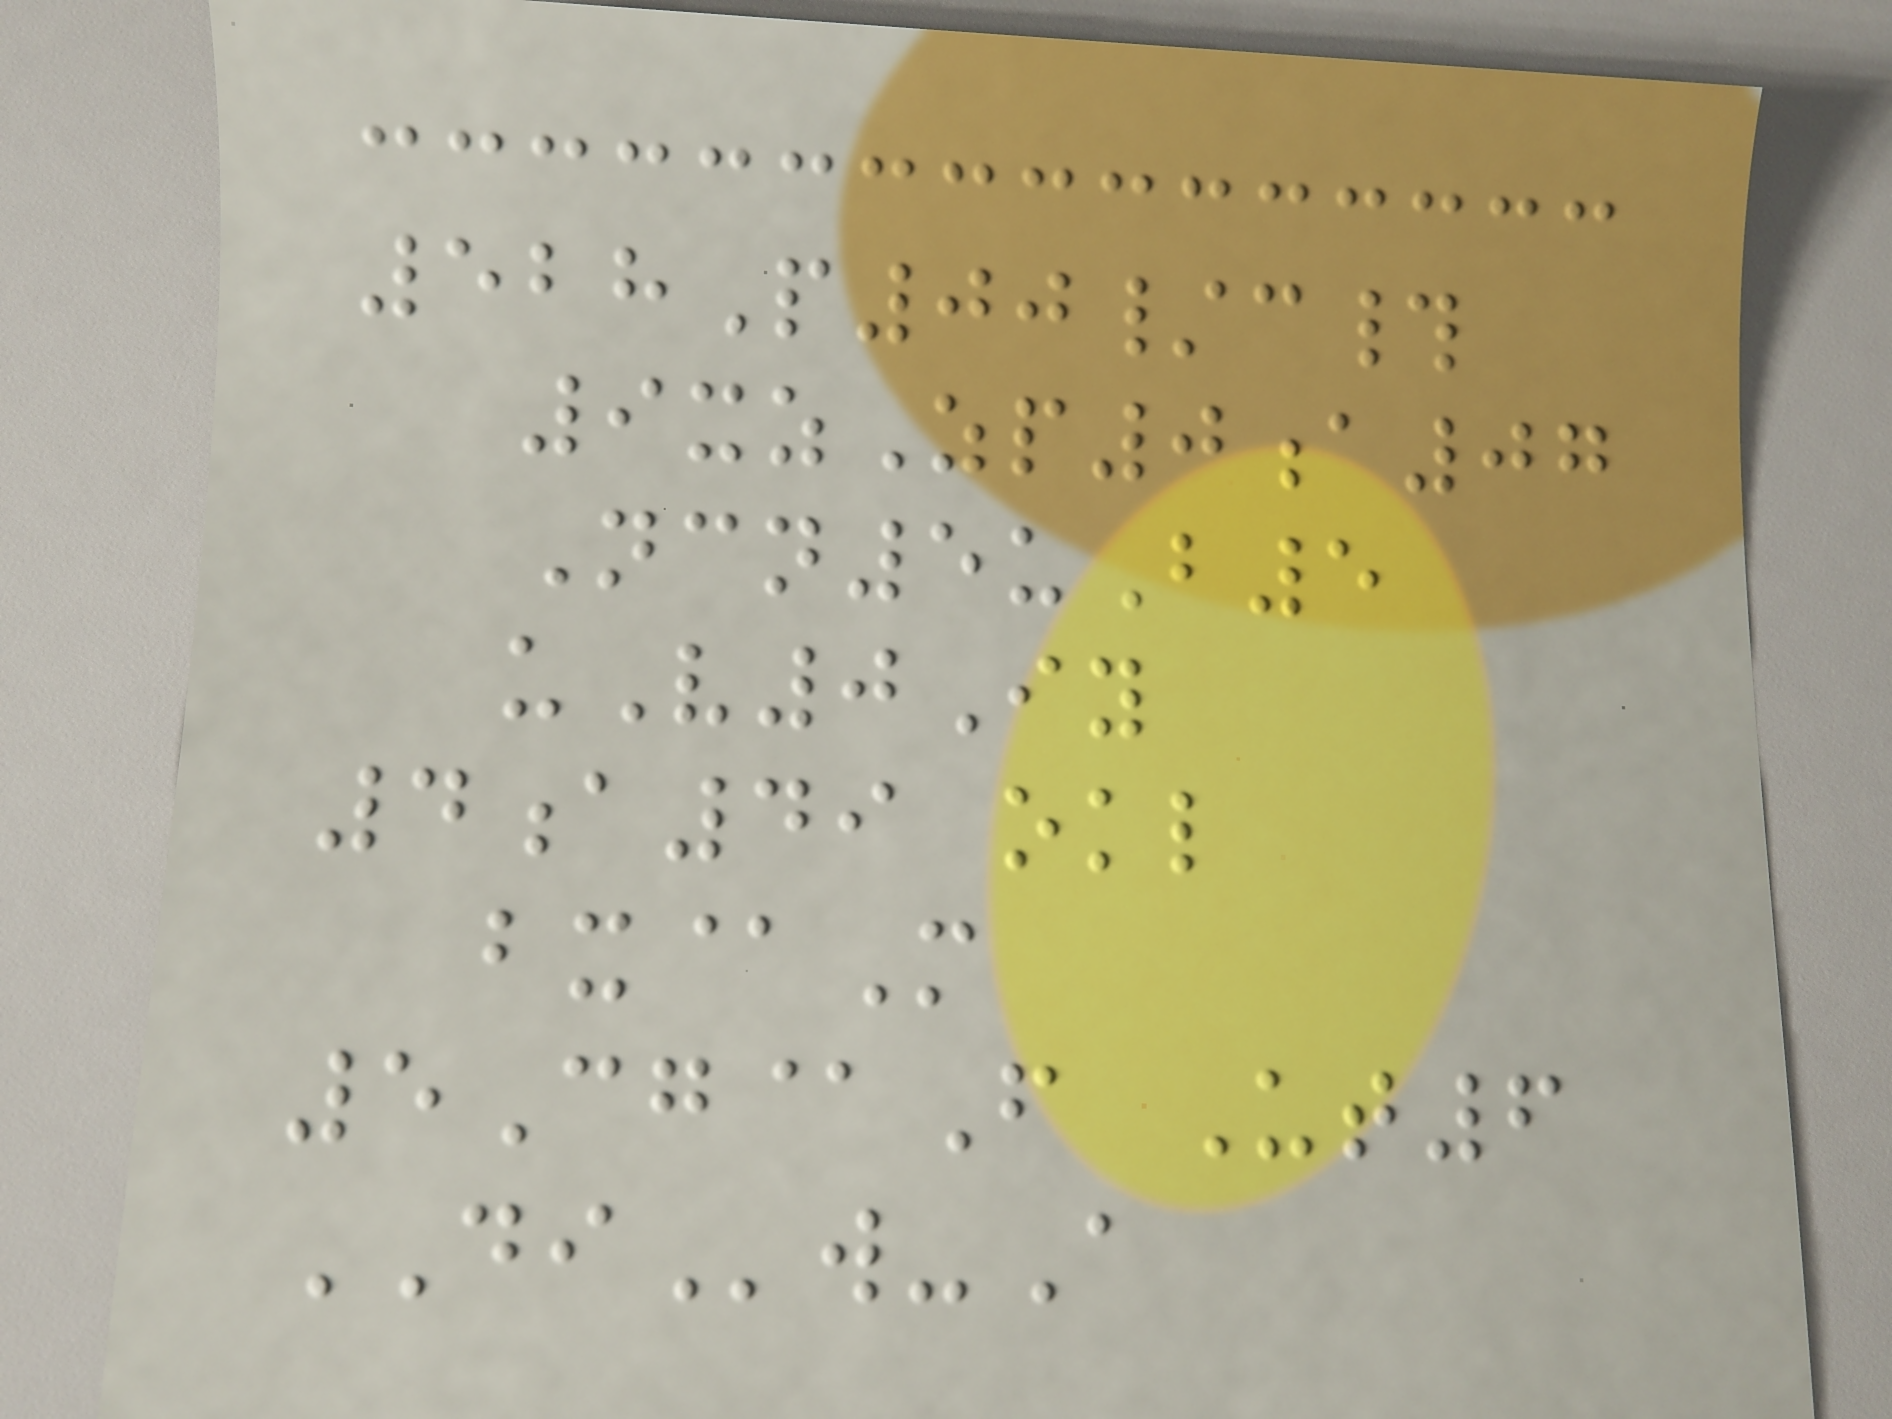528P00/c#
9xzZp0a07
Ncn5uB5
uV0Iy
4a49 okl
bx@M
5Cg@F Ut6
DIw-A
